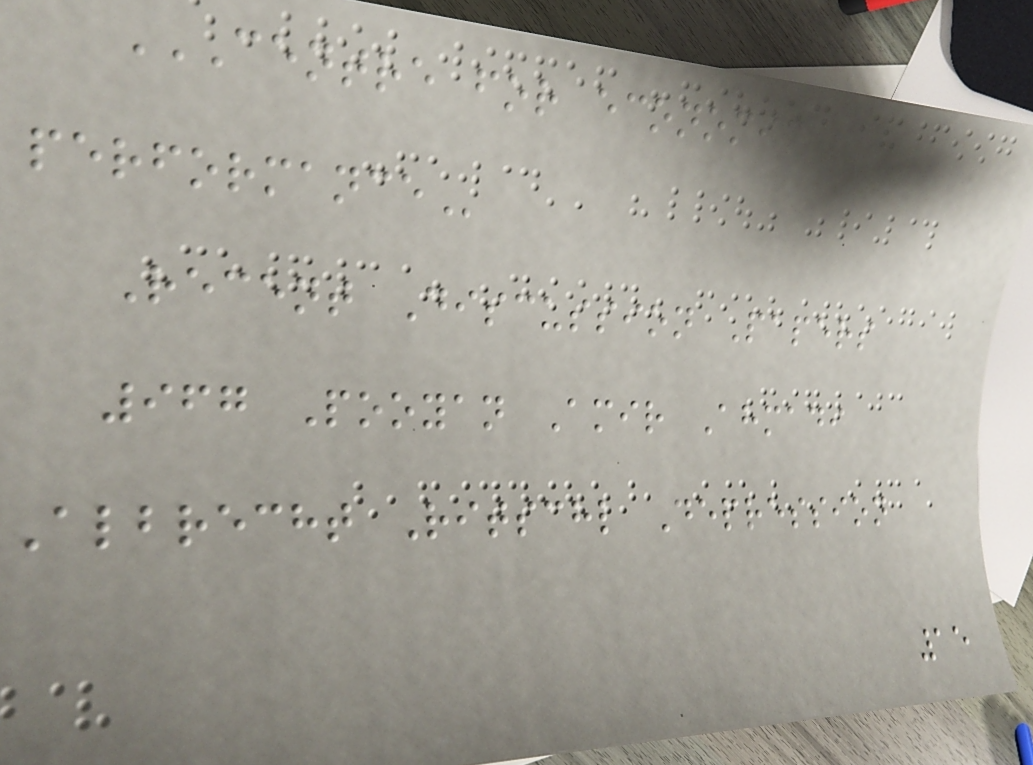CENTRE FOR ECONOMIC
PERFORMANCE
Recent Discussion Papers
967 Pooyan Amir Ahmadi
Albrecht Ritschl Depression
15
